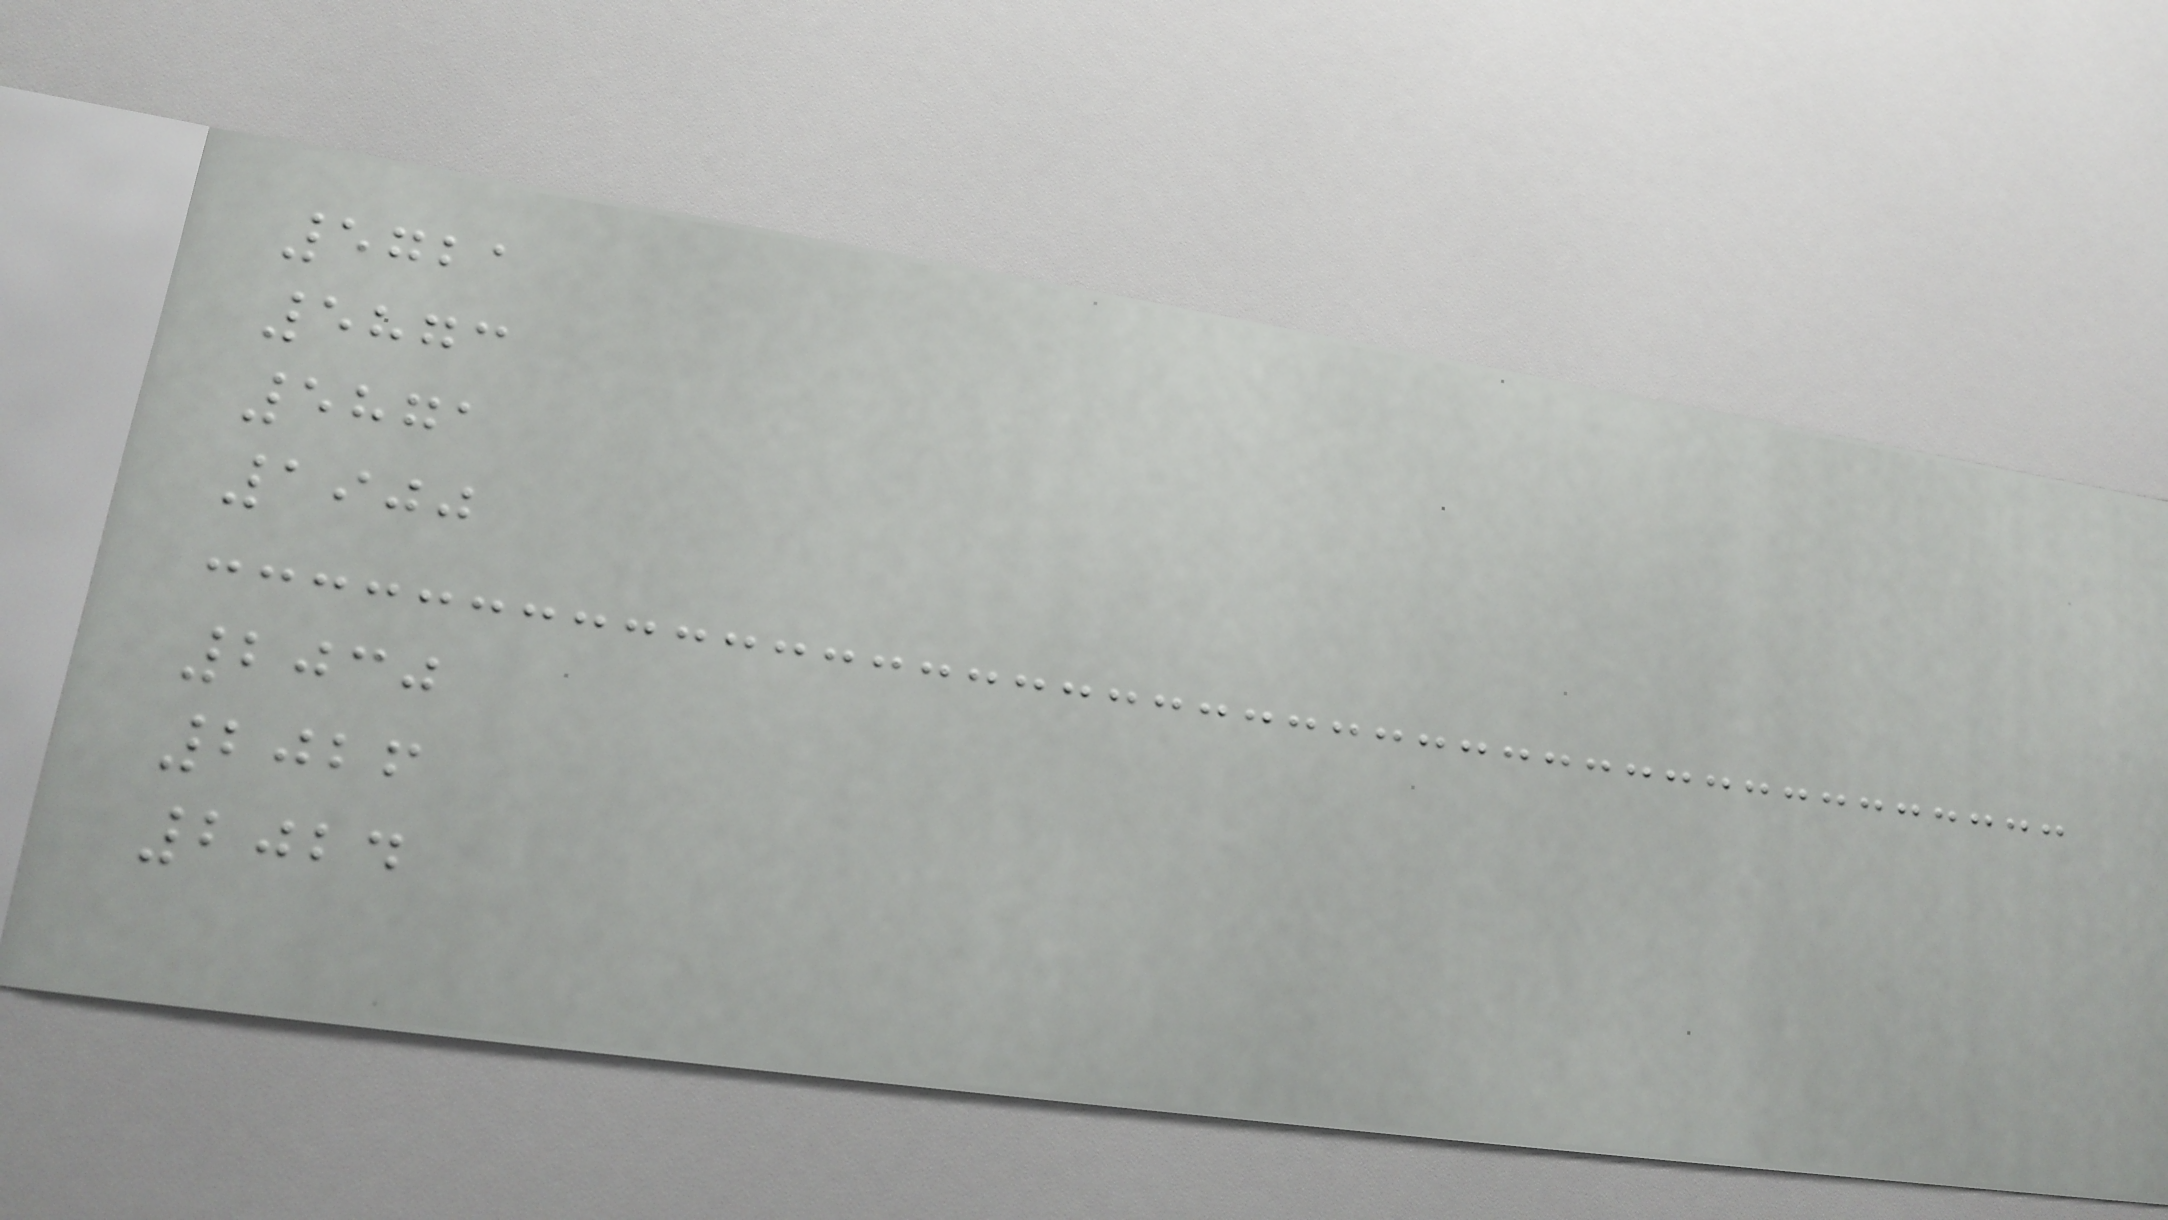5721
5873
5871
1900
2030
2026
2024
